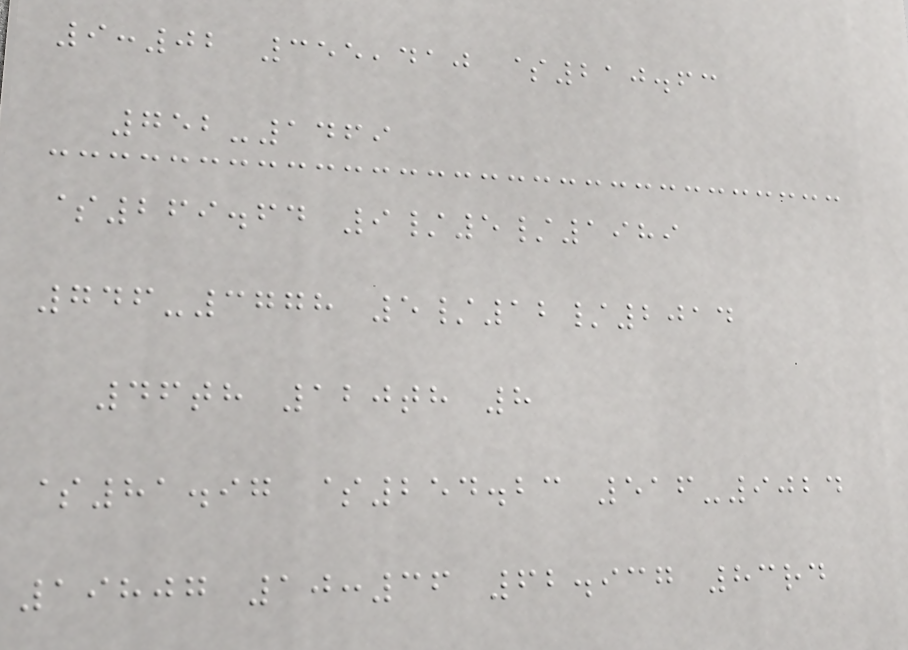9:02 355,410 $210.63
752-1469
$269.64 9/5/1989
746-3778 5/12/2014
46th 120th 8
$81.97 $254.23 516-9024
19807 10:36 62.937 83rd
